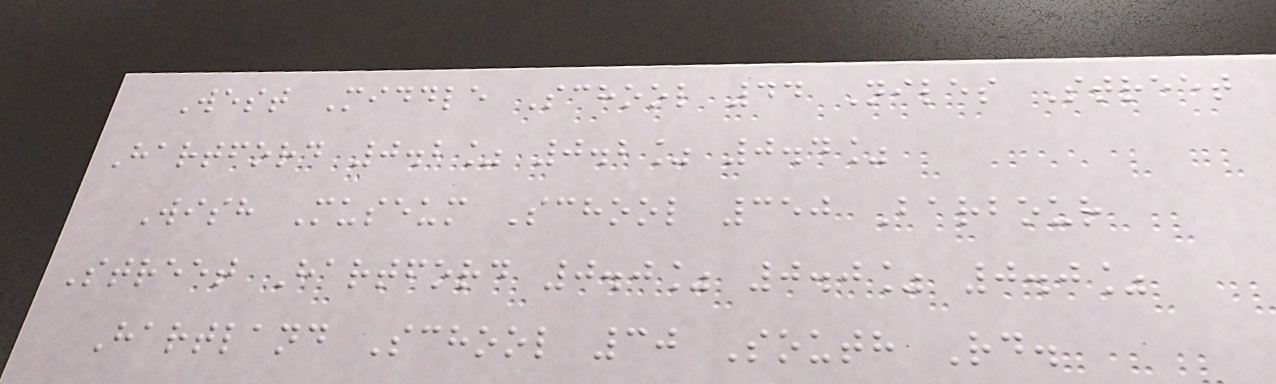West Middle School 44 Niles Street
Hartford 0.2% 0.2% 0.4%
Wish Museum School 350 Barbour
Street Hartford 0.0% 0.0% 0.0%
Hartland School 30 South Rd.
